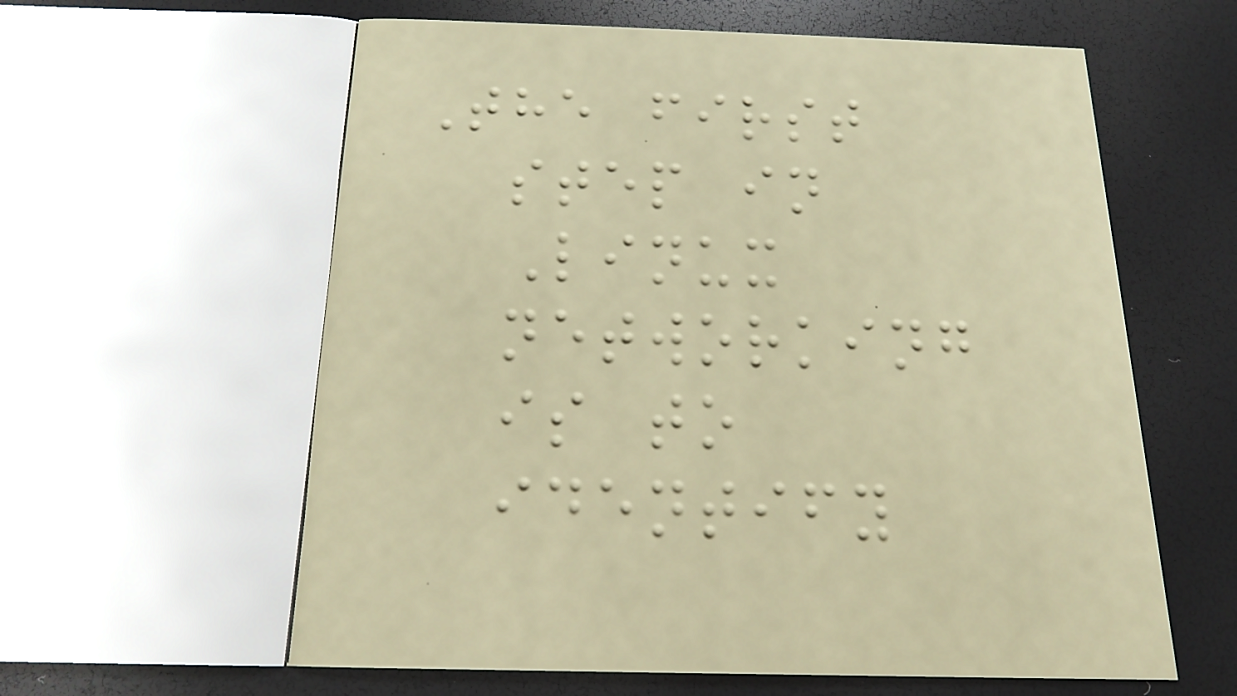The first
step in
Linux
networking
is to
identify
